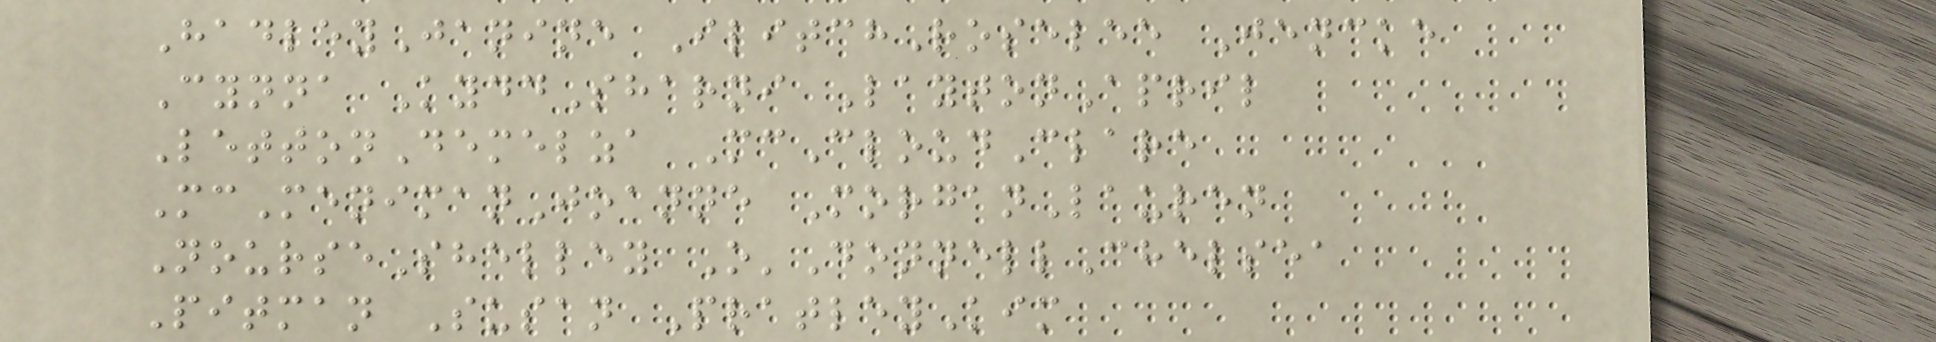HadleyJanine IlitchRoselee Jencke
Cynna KyddSharni LaytonApril
LettonDemelza McCloudClare
McMenimanJoanne MorganLauren
NourseShelley O'DonnellChelsea
Pitman Susan PratleyKim
